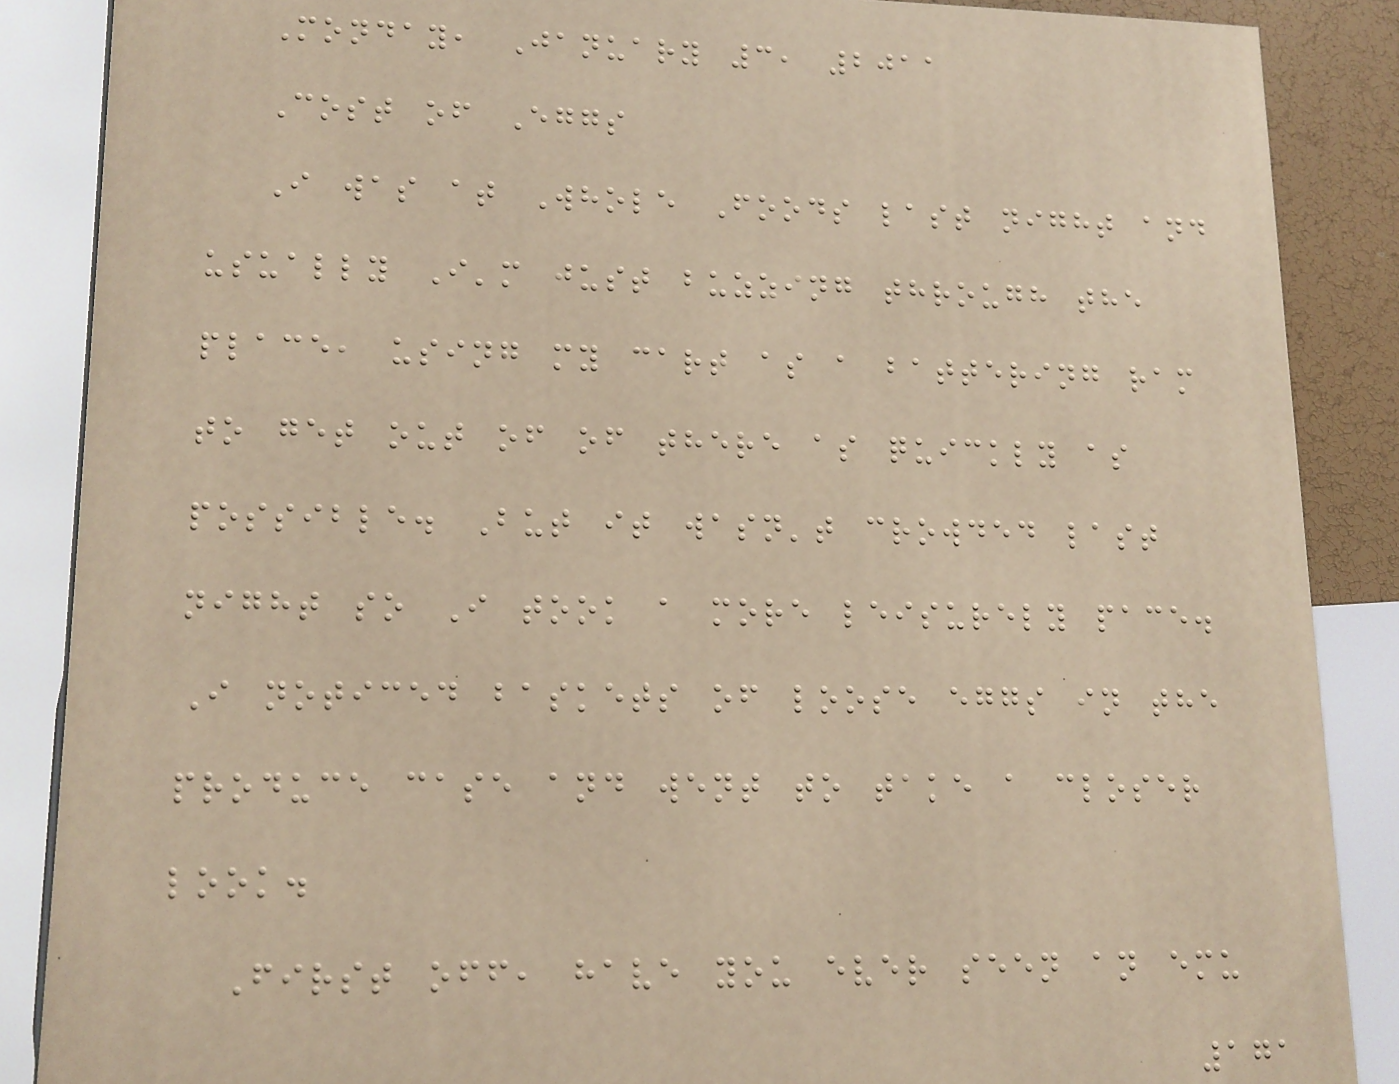Monday, January 3, 2011
Cost of Eggs
I was at Whole Foods last night and
usually I'm just buzzing through the
place, using my cart as a battering ram
to get out of of there as quickly as
possible. But it wasn't crowded last
night so I took a more leisurely pace.
I noticed baskets of loose eggs in the
produce case and went to take a closer
look.
First off, have you ever seen an emu
171
